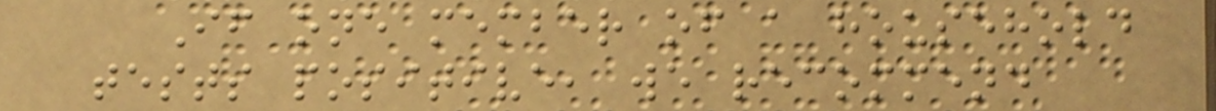If one member of a household
tests positive, we recommend
